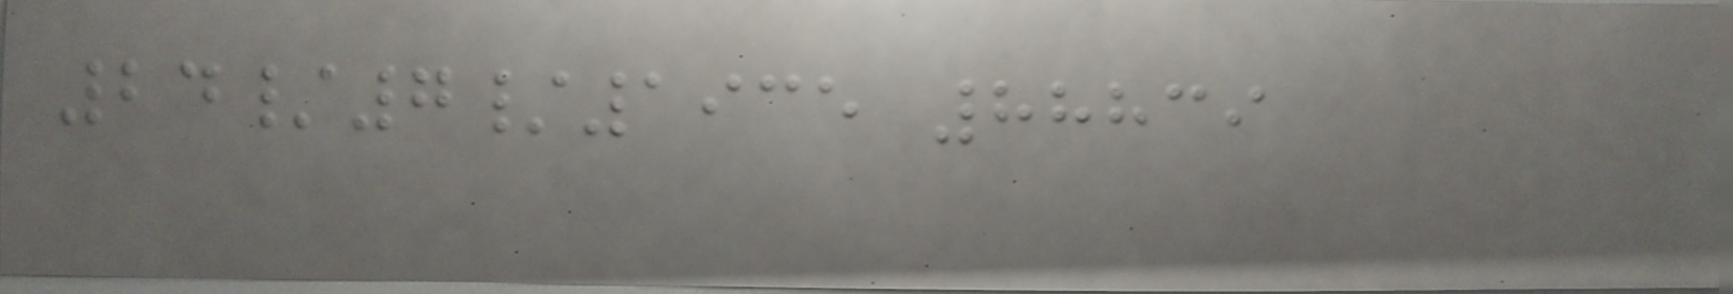24/7/1935 88839
